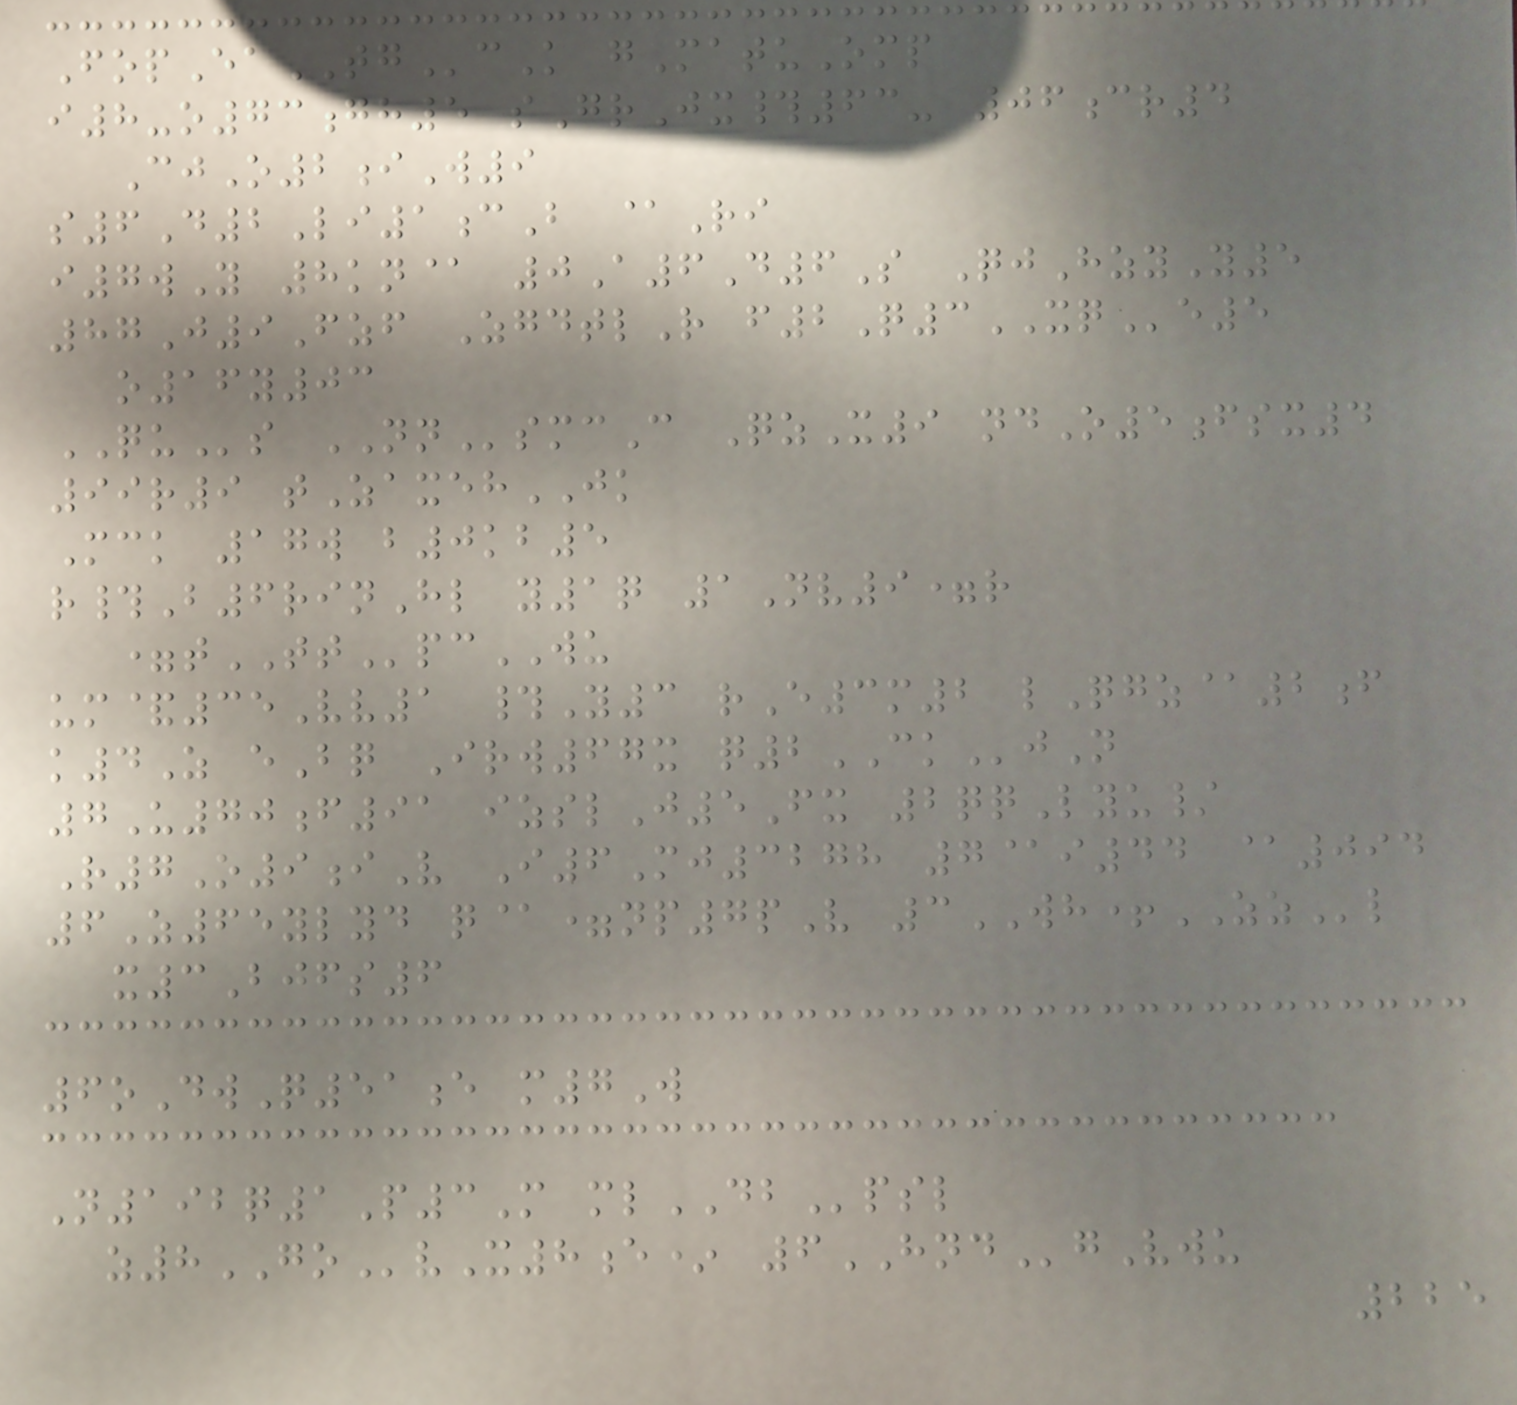FopEaTGcK gMatuOmp
i8-o73gh5 sGrJx#63- 06cr4
CjO2iW9
s6D2Li1cB @Ri
i7wY 8kn@ 0A6D6S QjHzyY5
87J9Fzf ZgdtlR f2Q3XQe5
o16y03
QUs NNsmcC QzX9 ndO5fsx4
99r9 tZaxehJK
Mck 17w b0kb5
r#B6rinHl y1q 1Nv9=r
=tTTpcWU
um&35Vv1 #Y3 rE3m2 lQgz@2f
k4Z eBq Irw67x q2CKjN
7U70f91 izslJ5Fx 2qqLyu/
R7O9iV I6Mj3278 7@i44 @094
6Z65ylyd q@=np7pV 3WH+ZZl
x3Bjfs6
6oDwQ51e m7W
N192q1P3M mlDBpsl
z8GOvX8e* 6HNDgVwu
225
